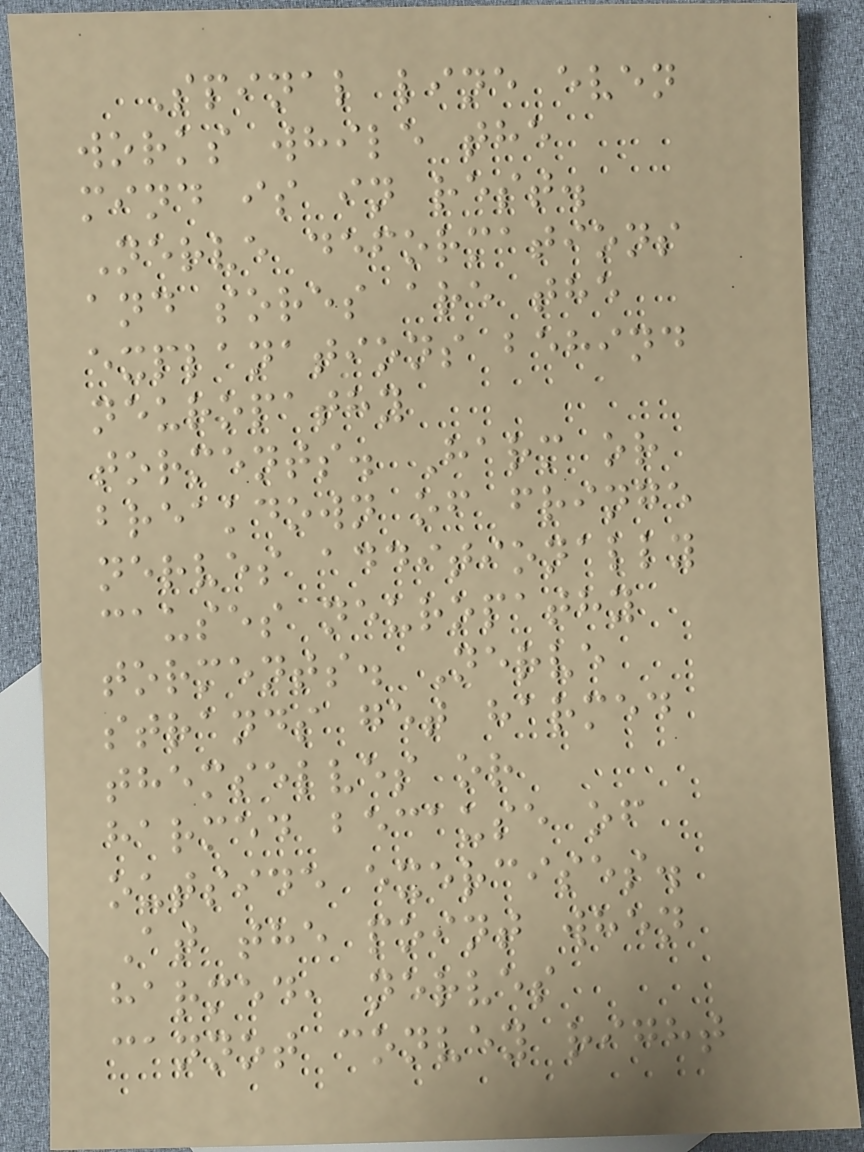Spinal line even
works while the
mind is in rest.
Nerve deformations
and sores are the
explanations behind
neuropathy
torments. Harm or
breakdown of fringe
nerves additionally
causes neuropathy
torments. Nerve
strands get harmed
themselves or
harmed because of
outside exercises.
At the point when
harmed, nerves
cannot convey right
